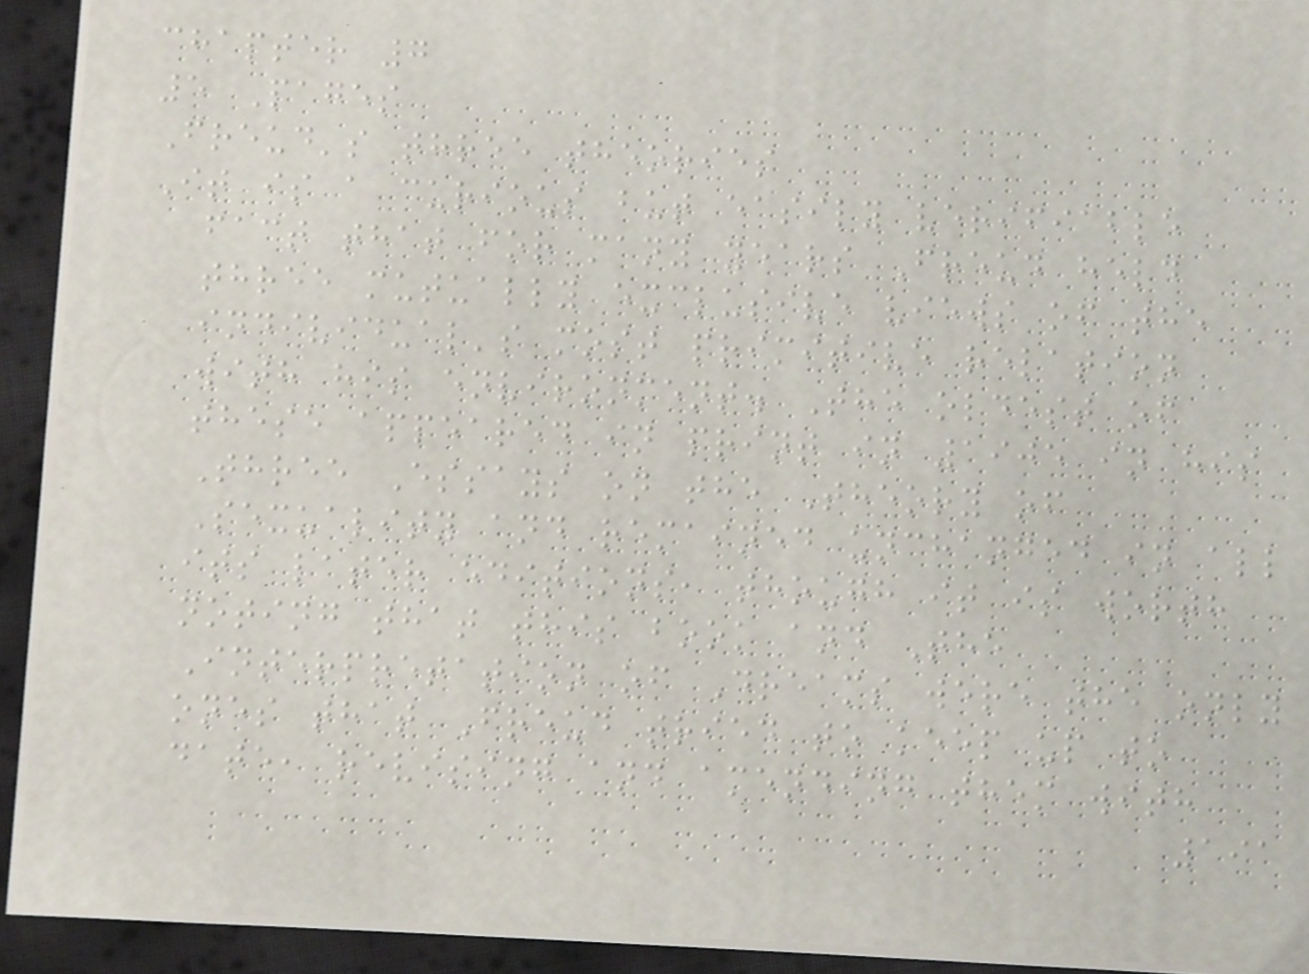chapter 7
5 Pages
Freud's three theories
It is a curious but easily verifiable
fact that for many years Freud held
three mutually exclusive views of the
individual's most primitive relation
with his environment. The oldest of
these appeared in print in 1905 in his
Three Essays on the Theory of
Sexuality and remained unchanged in all
its later editions, though it is worth
noting that this book and The
Interpretation of Dreams were the only
ones that Freud tried to keep up to
date, revising and amending them with
191
